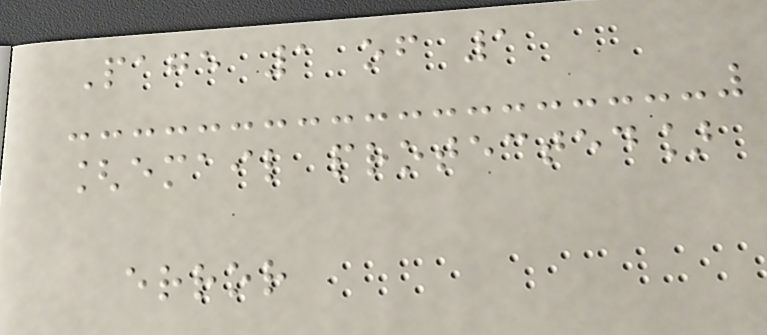Page 1 of 1
[email protected]
error
